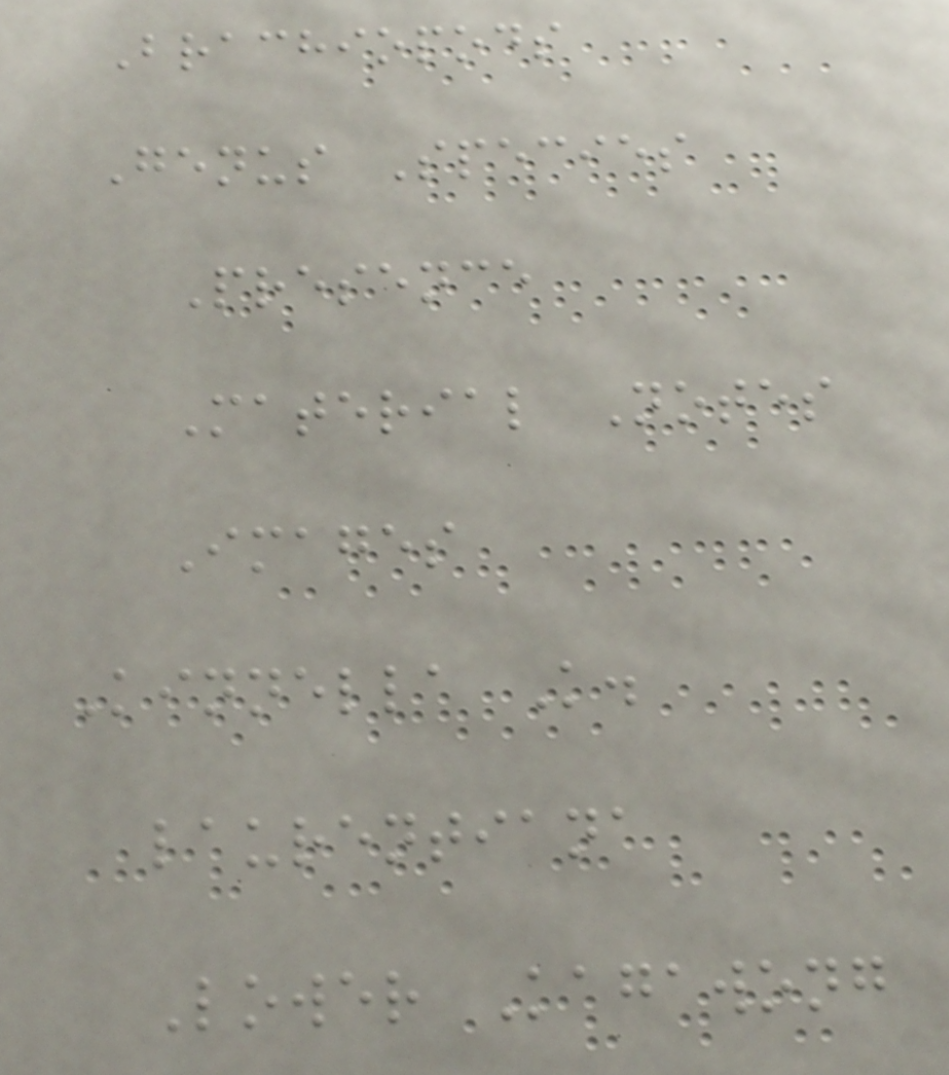Brachiopods
Genus Species
Presence
Material Notes
Images
Kinnella K.
laurentiana
Lower Kagawong
